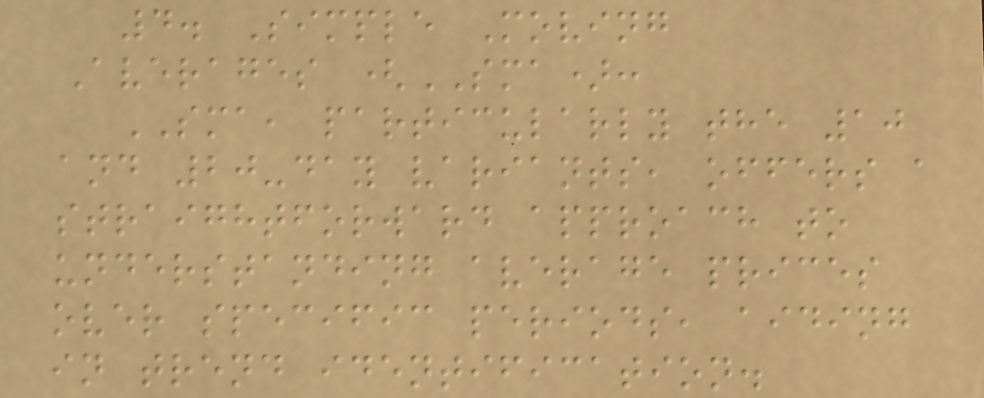4. Simple Moving
Averages (SMA):
SMA, particularly the 10
and 20-day variants, offers a
straightforward approach to
understanding average prices
over specific periods, aiding
in trend identification.
